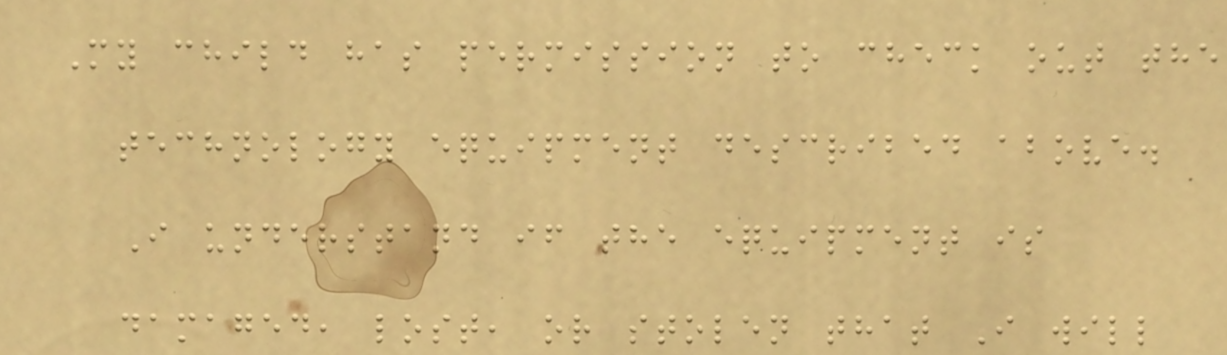My child has permission to check out the
technology equipment described above.
I understand if the equipment is
damaged, lost, or stolen that I will
